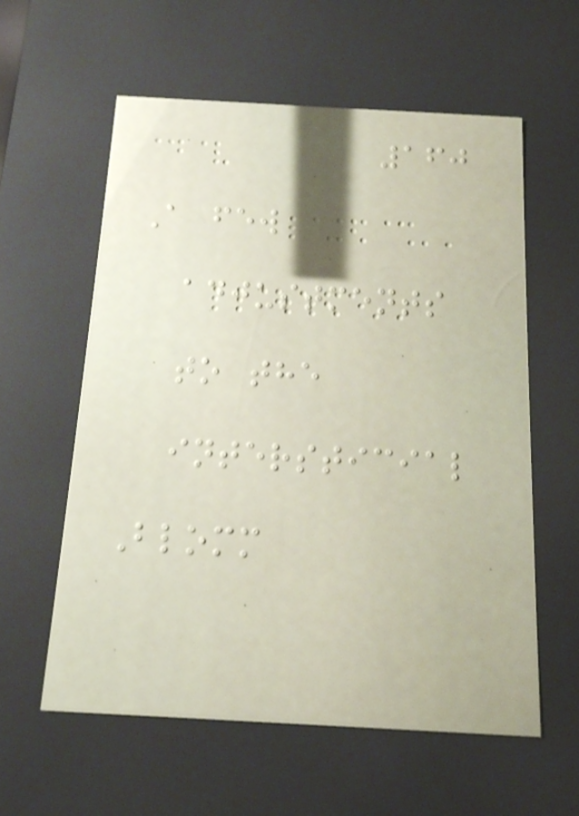160
A few
adjustments
to the
intersticial
Blomm
